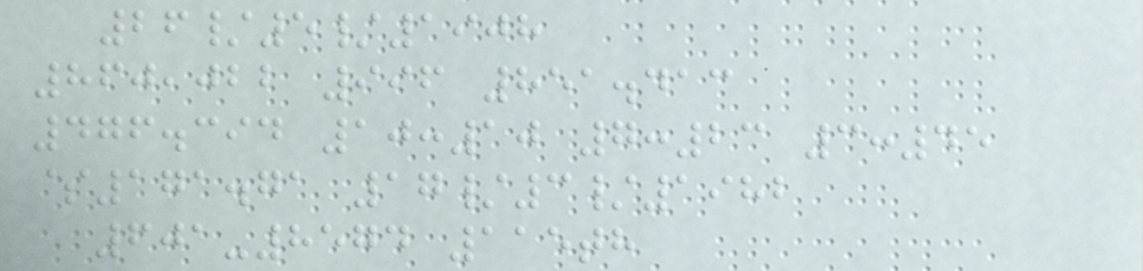26/5/1908
860,022 996 851.413
476.394 10:10 7:23 3:45
$171.71 17/3/1982
601-8574 115th
